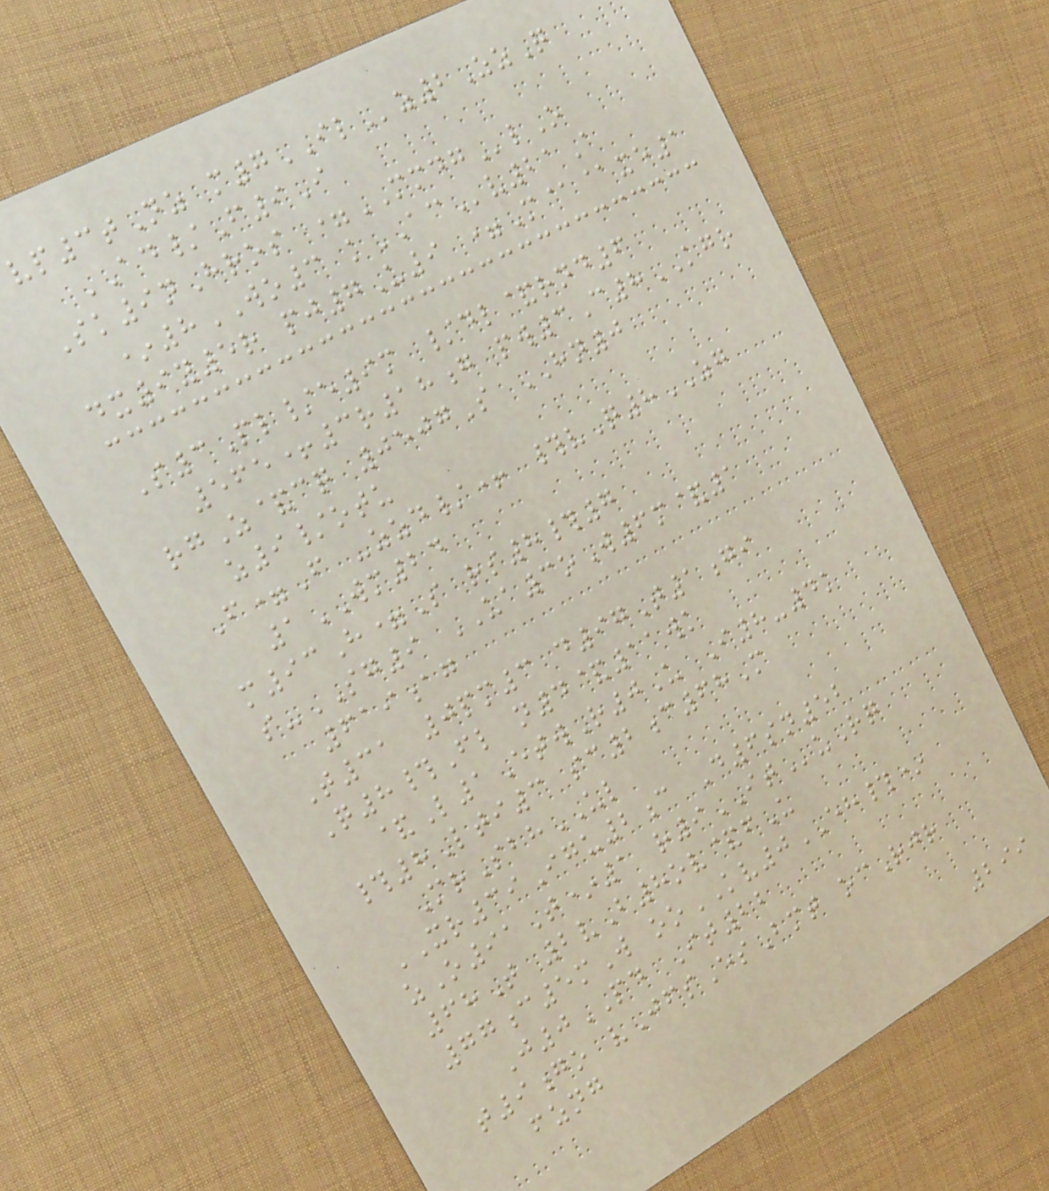vp3tNz m7ILz2ZzQ
AD/F9I
Sk9nHros =MMDGlO
*8WO3 kACv21A
dx9y5r pj7U9 =M@@xe1
S3Pl/e9m /dl&rnd6
565+3r18g pw3C8KGR
rgZ&cq 0507S HN0
z9/otu
F=F -zzd/+ #vQ8ZG
1WM24
m93H=S rs8#7
s-SG9 UA3oW6m&1
619ag
T31 0pm3 d97T1gi
Q8#Fl n4&11wk
&L1EtwR0U I8-4k
#8Lti3 sc2c68M
MrSbhUL
XR39Igu2c D6sn52
zO91T*1 r9ITuRq
68T 2vB8ov&fU
77c5mW ooKV0EH#*
J0PD It22
t9go vJfsEsBmt ocRjr
fzng
299
